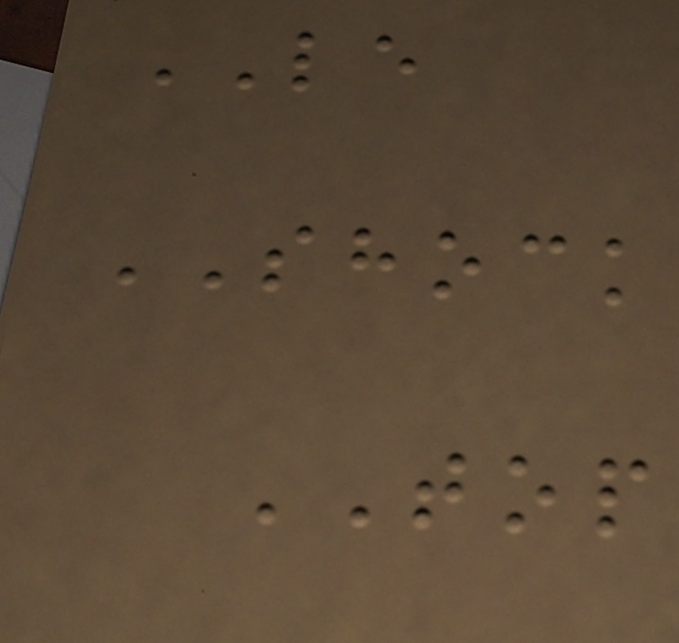LE
SHOCK
TOP
